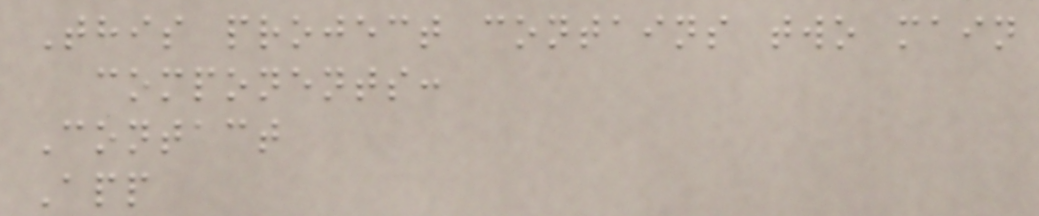This project contains two main
components:
Contact
App
